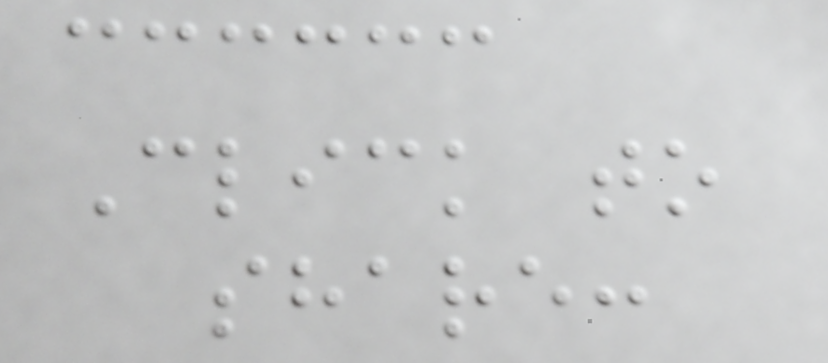Click to
share:
